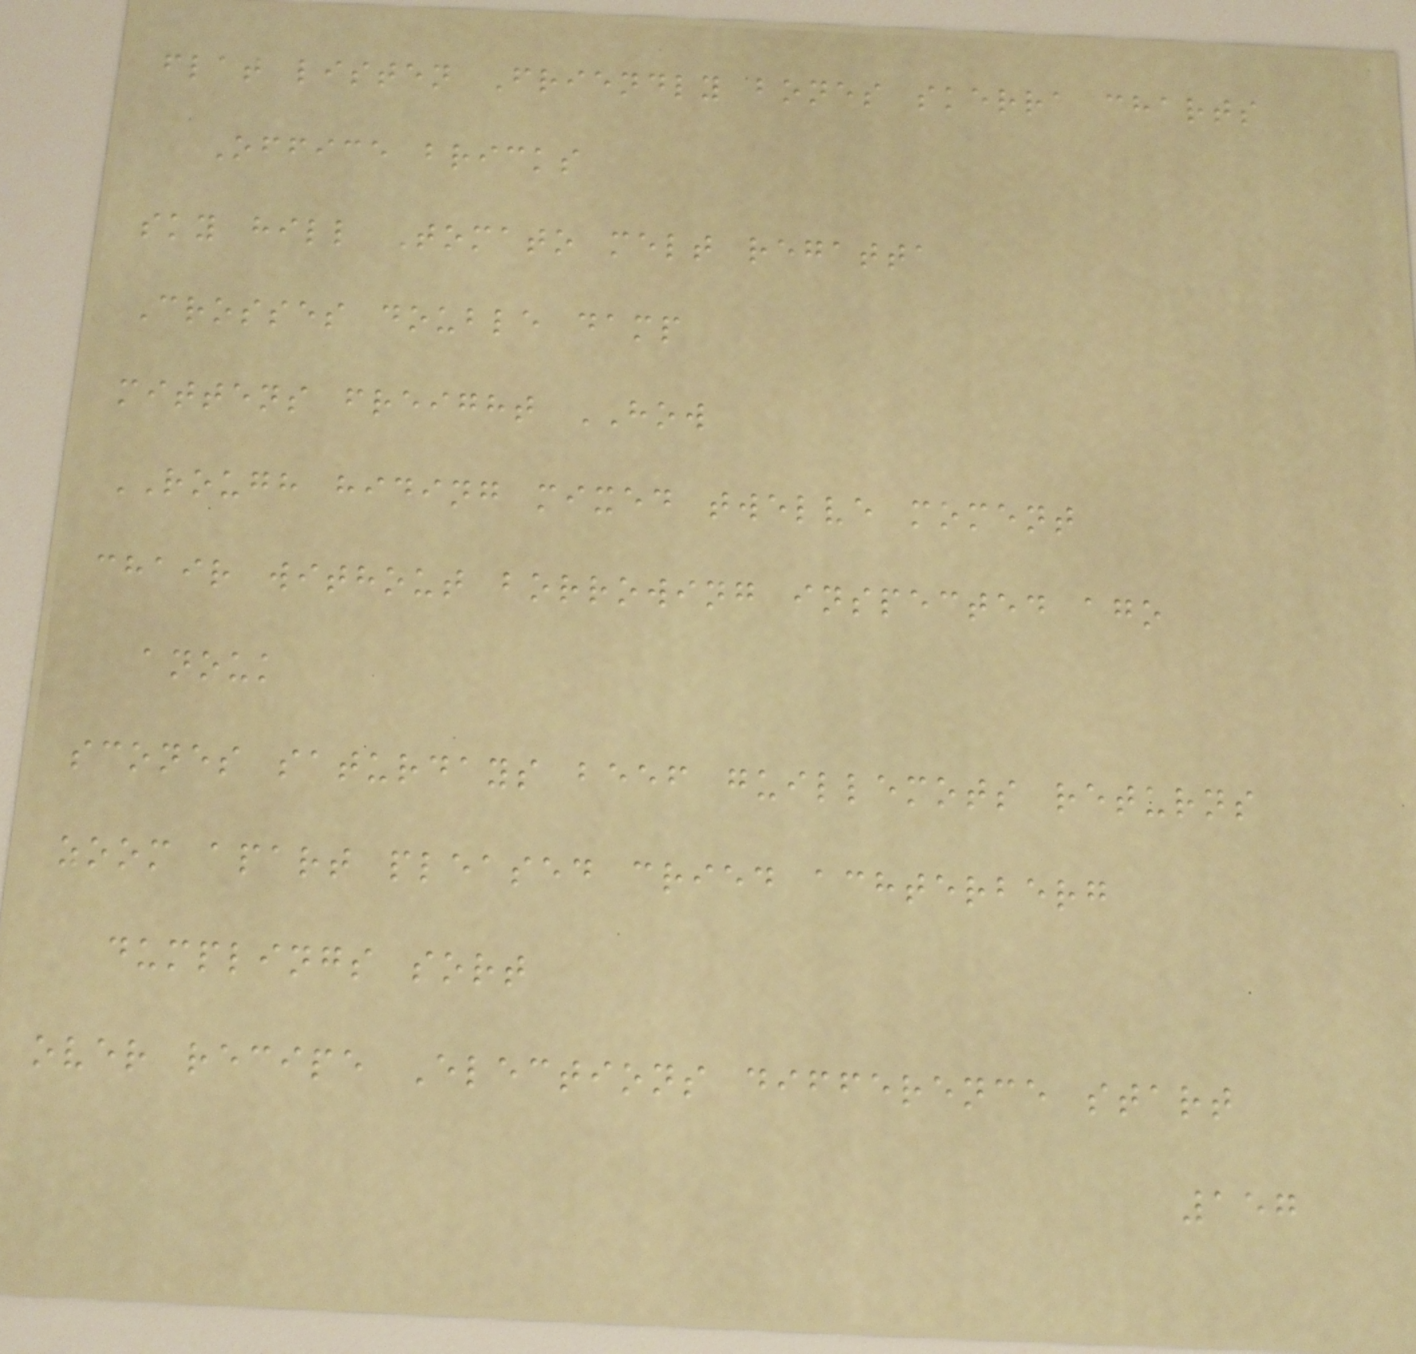flat listen Friendly bones skerra charts
Office bricks
sky hill Tomato melt regatta
Crosses double damp
mittens freight HOW
ROUGH hiding mixed twelve moment
chair without borrowing inspected ago
anouk
scones saturdays beef guillemots returns
zoom apart pleased cried achterberg
dumplings sort
over recipe Elections difference start
157
